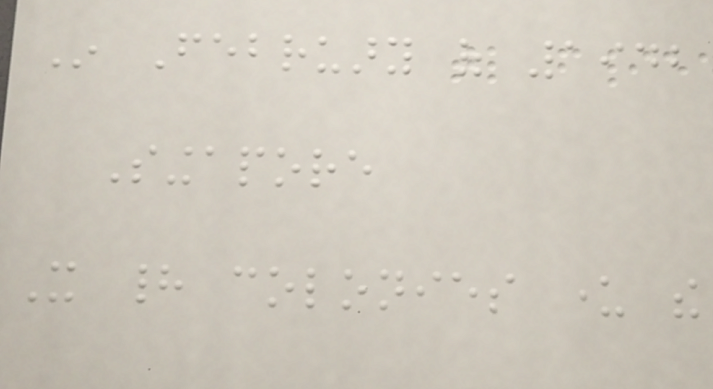In February of 1942
Singapore
It had colonies under the
